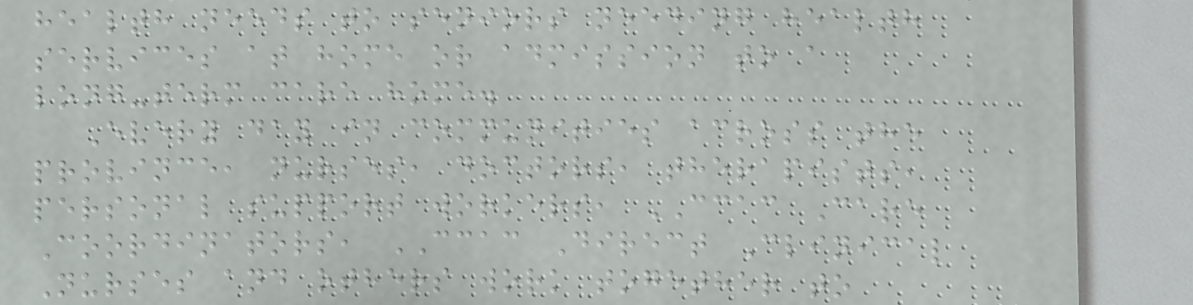health needs to seniors needing health
services at home or admission to a
long-term care home.
Every day in communities across the
province, nurses, doctors, therapists,
personal support workers, CCAC Care
Coordinators, CCAC Direct Clinical
Nurses and others work together to
